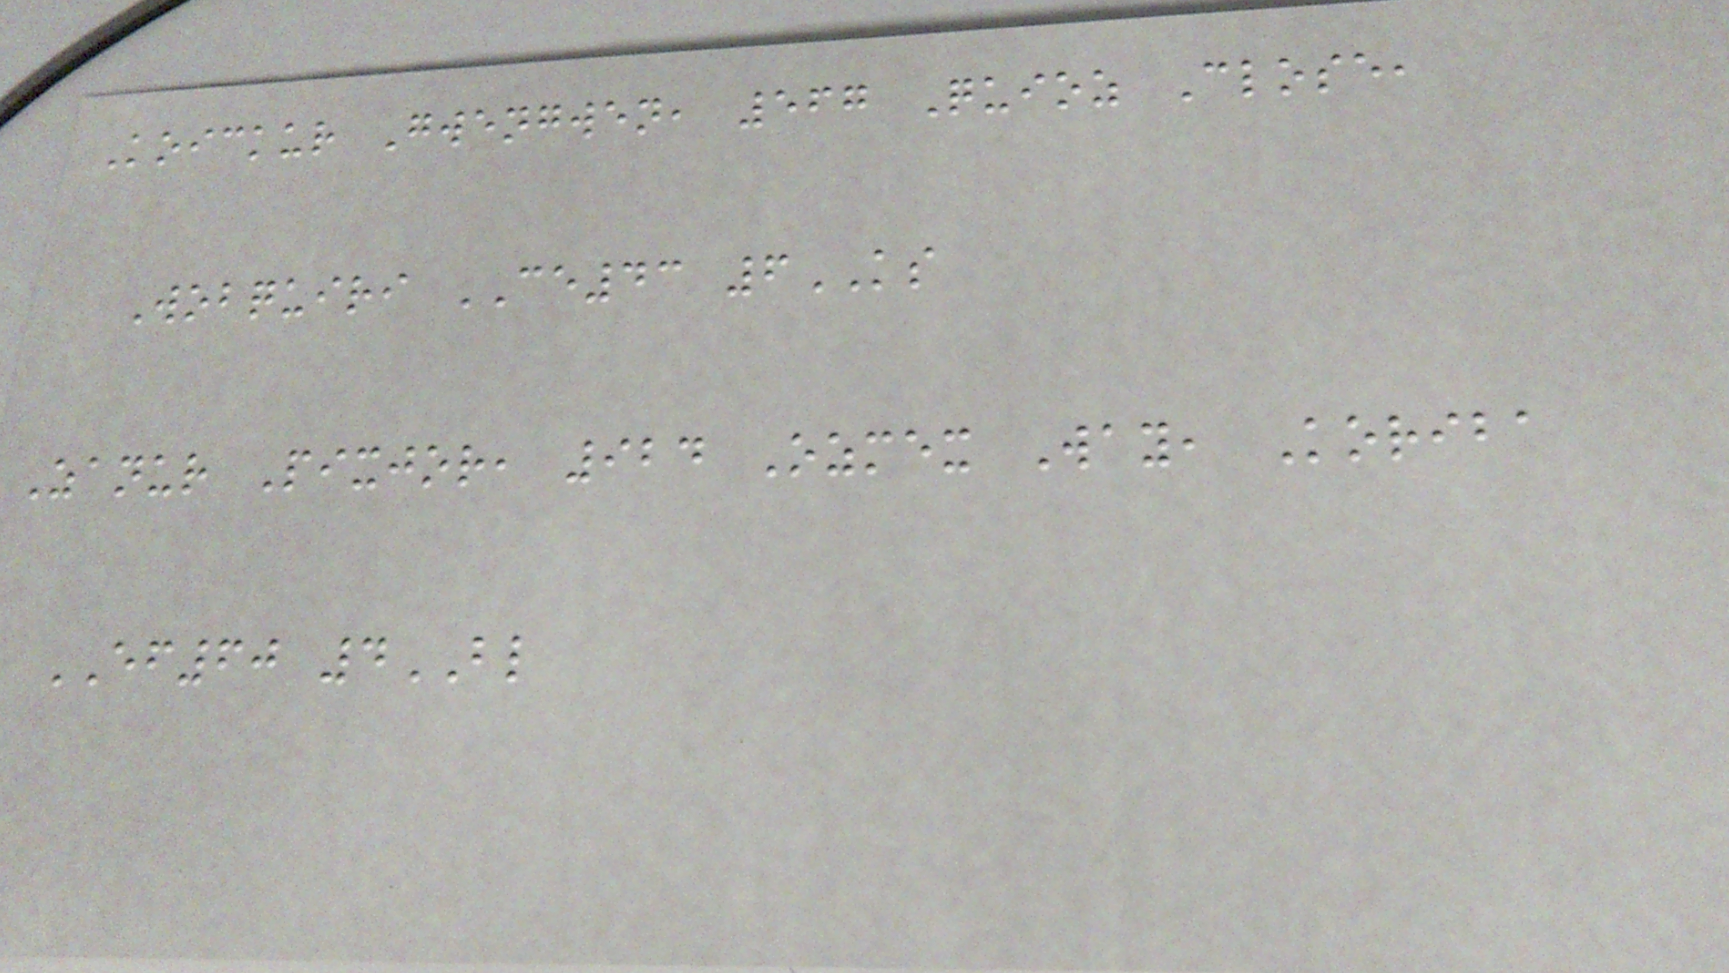Koickur Gwengwen, 567 Quioz Close,
Wobquiri CE43 6KS
Zanur Pixjor, 924 Ozmex Way, Koriba
EF60 4BL
